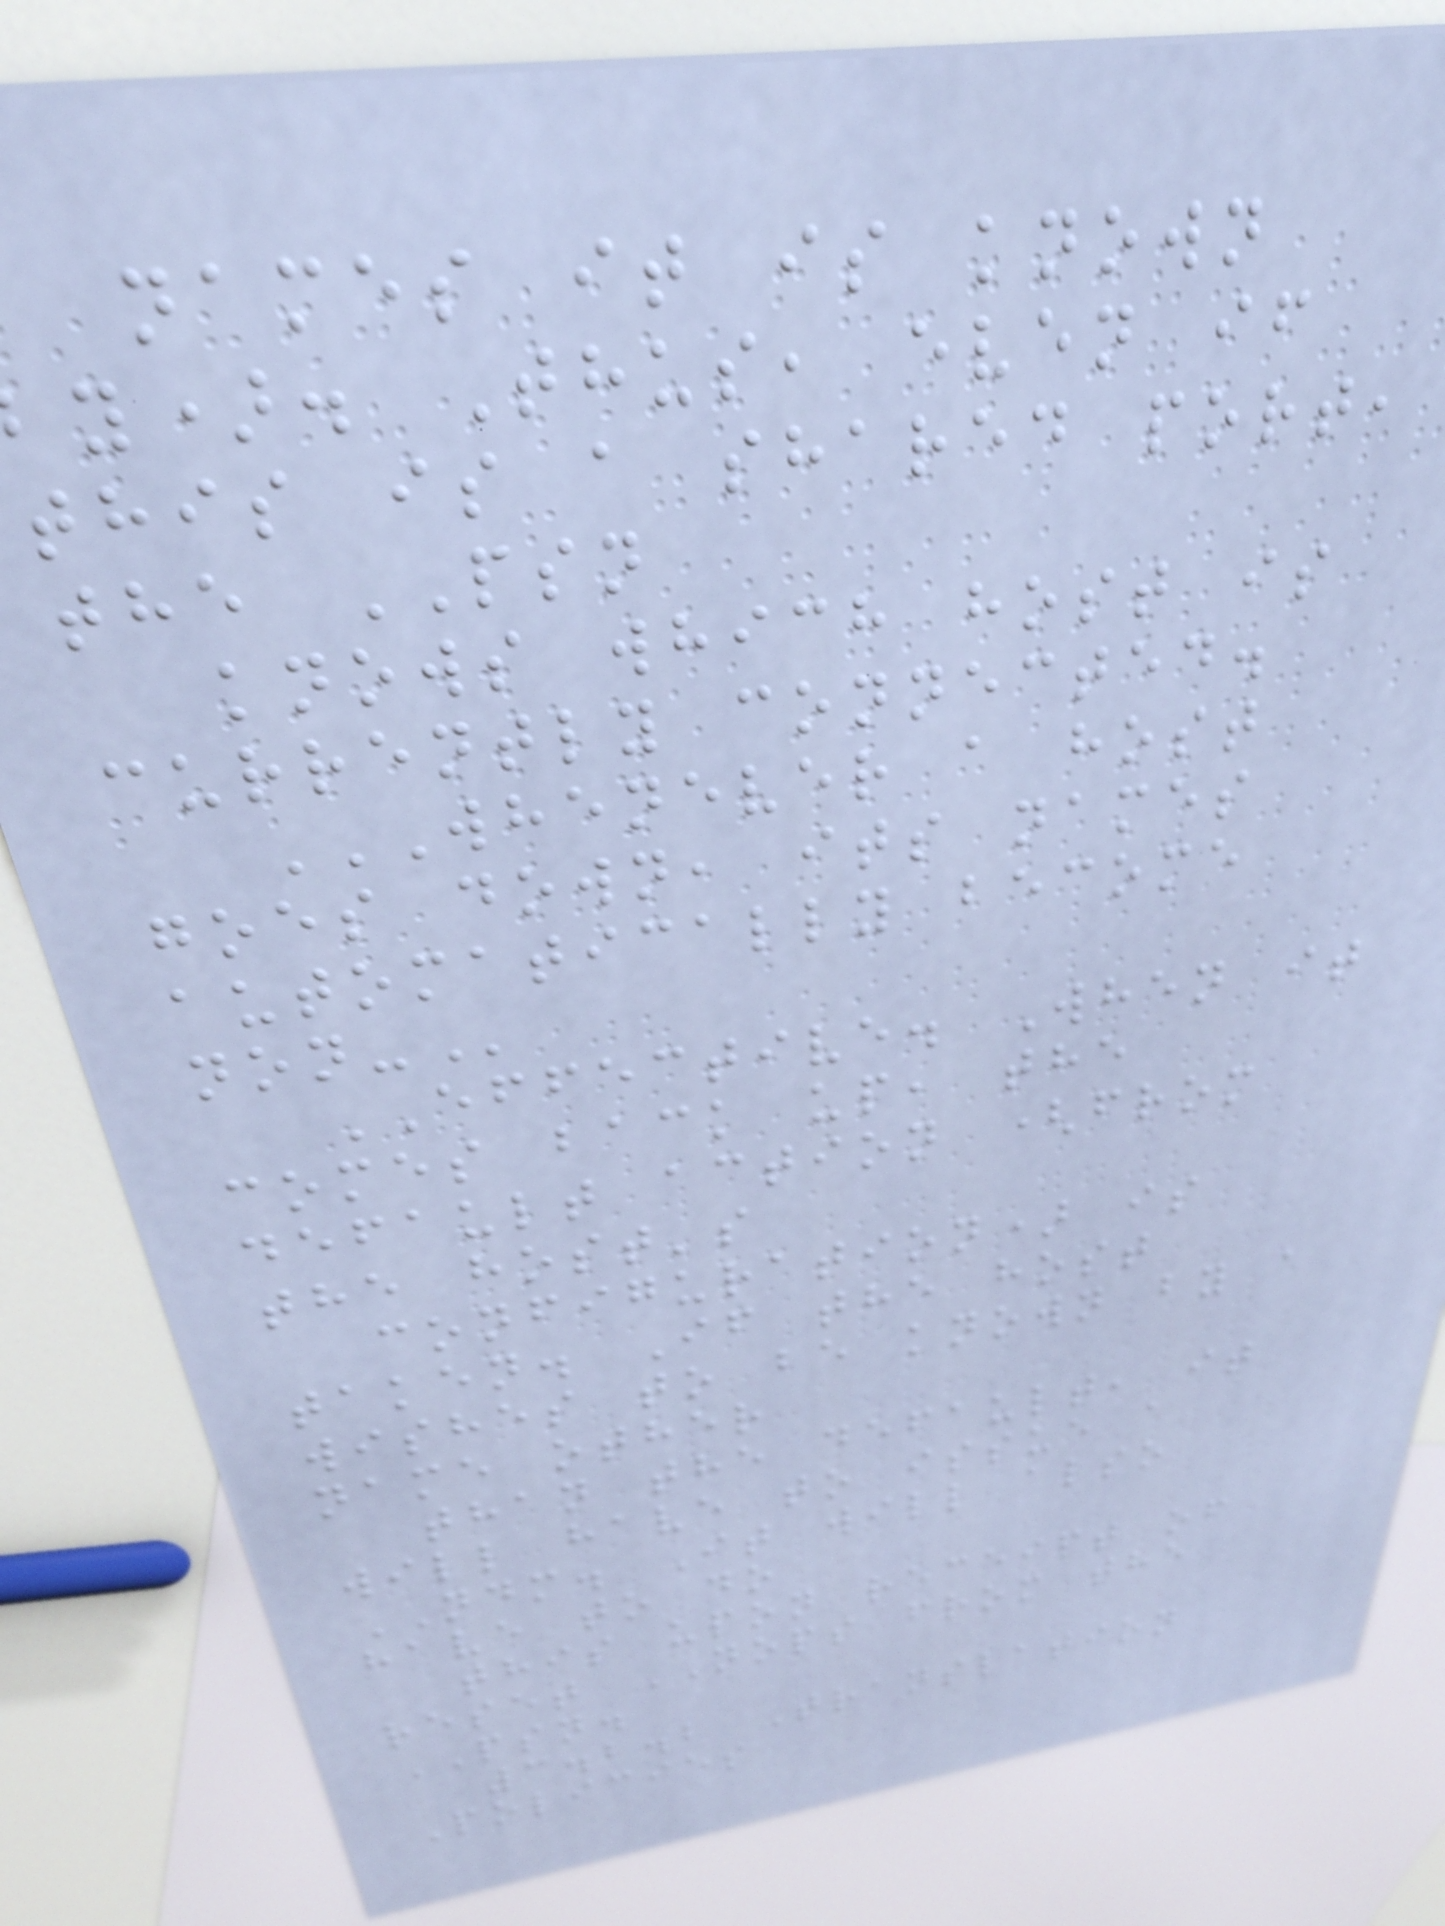names it is known
y). Thus, even if
this is a shared port,
the PSN
knows which host is
currently connected.
WHENEVER A HOST
goes down, its names
automatically become
EFFECTIVE. When it
comes back up, the
default action (from
the host's
configuration) is
taken. If the host
wishes to be known by a
name other
than the default, it
will have to issue a
NDM. It will also
have to do
this upon receipt of
reset NOPS from the
PSN.
3.2.2 Translation
Policies
